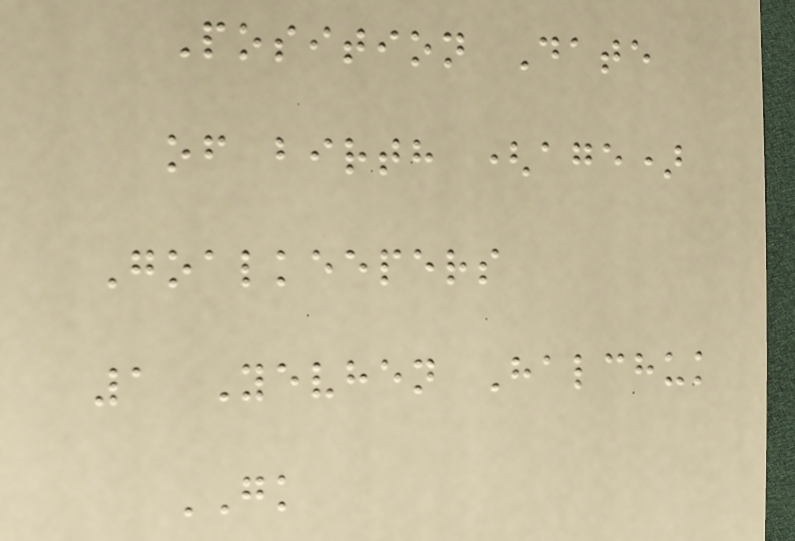Position Date
of birth (age)
Goalkeepers
1 Yevhen Halchuk
GK
